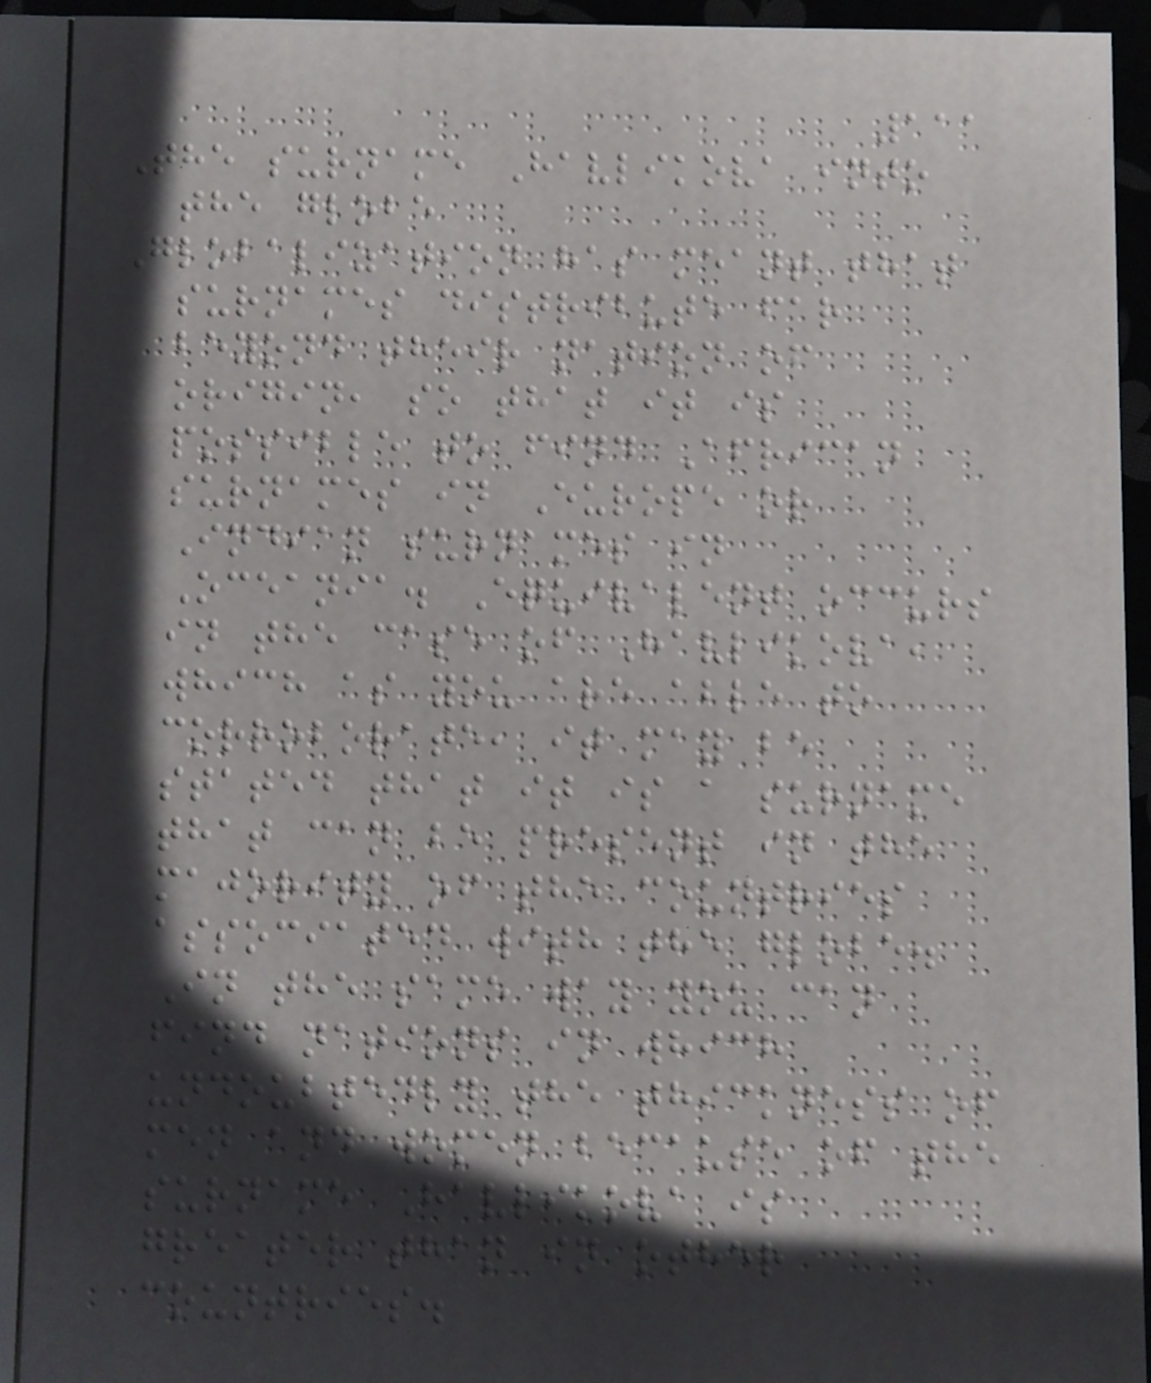111
The surname Havlikova into
the globe
Globalization has meant that
surnames distribute far
beyond their nation of
origin, so that it is
possible to find African
surnames in Europe or
Indian surnames in
Oceania. Equivalent occurs
in the case of Havlikova,
which as you are able to
corroborate, it may be
stated that it is a surname
that can be present in the
majority of the countries
associated with the globe.
In the same way you can
find nations in which
undoubtedly the thickness of
men and women because of the
surname Havlikova is
greater than in other
countries.
